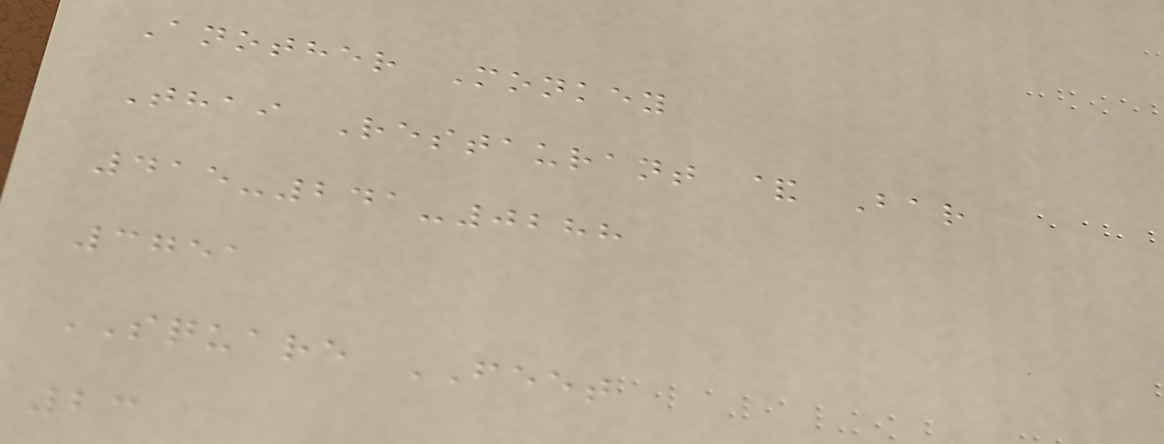Another Monkey
Thai Restaurant & Bar
415-241-0288
3751
SQUARE FEET
23
